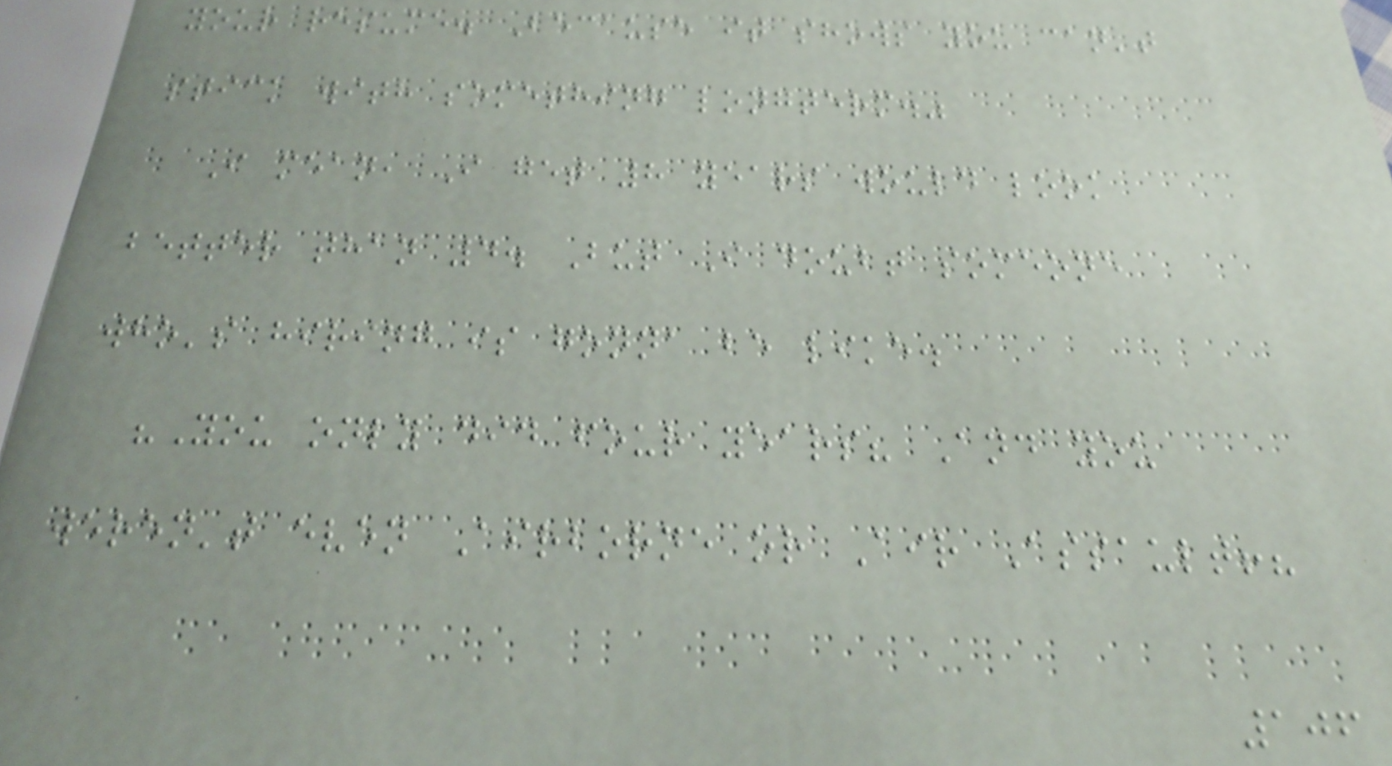your resume. Because it shows you can't
stick with something longterm."
I mean, I get 8 years would look
better than 4. But I doubt someone
who's hiring is gonna be like.
"You only did four years? And you
weren't even Airborne or Air Assault!?
106
